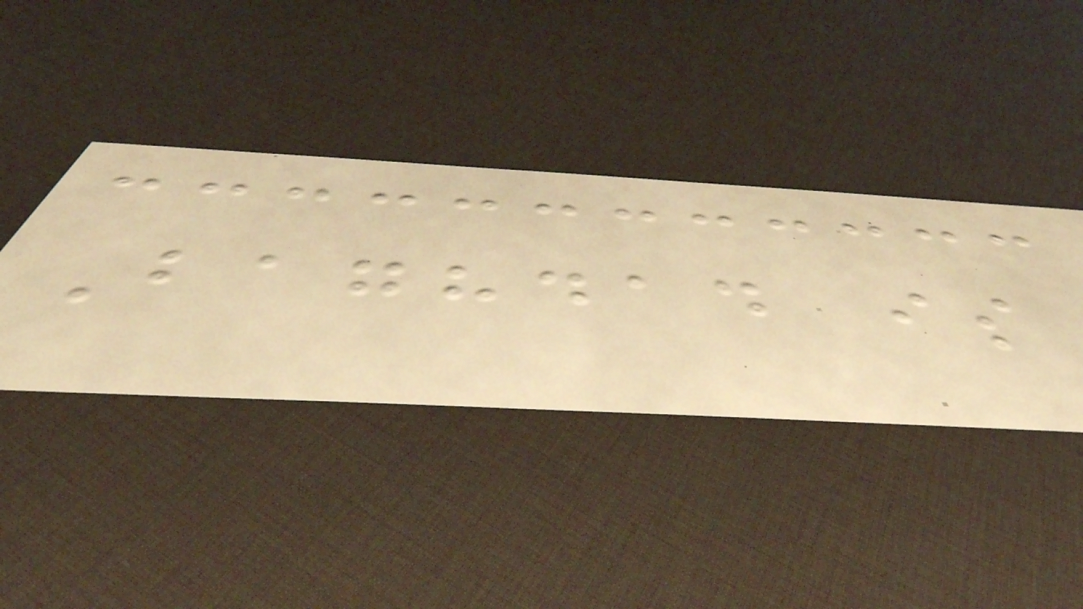Baghdad is
